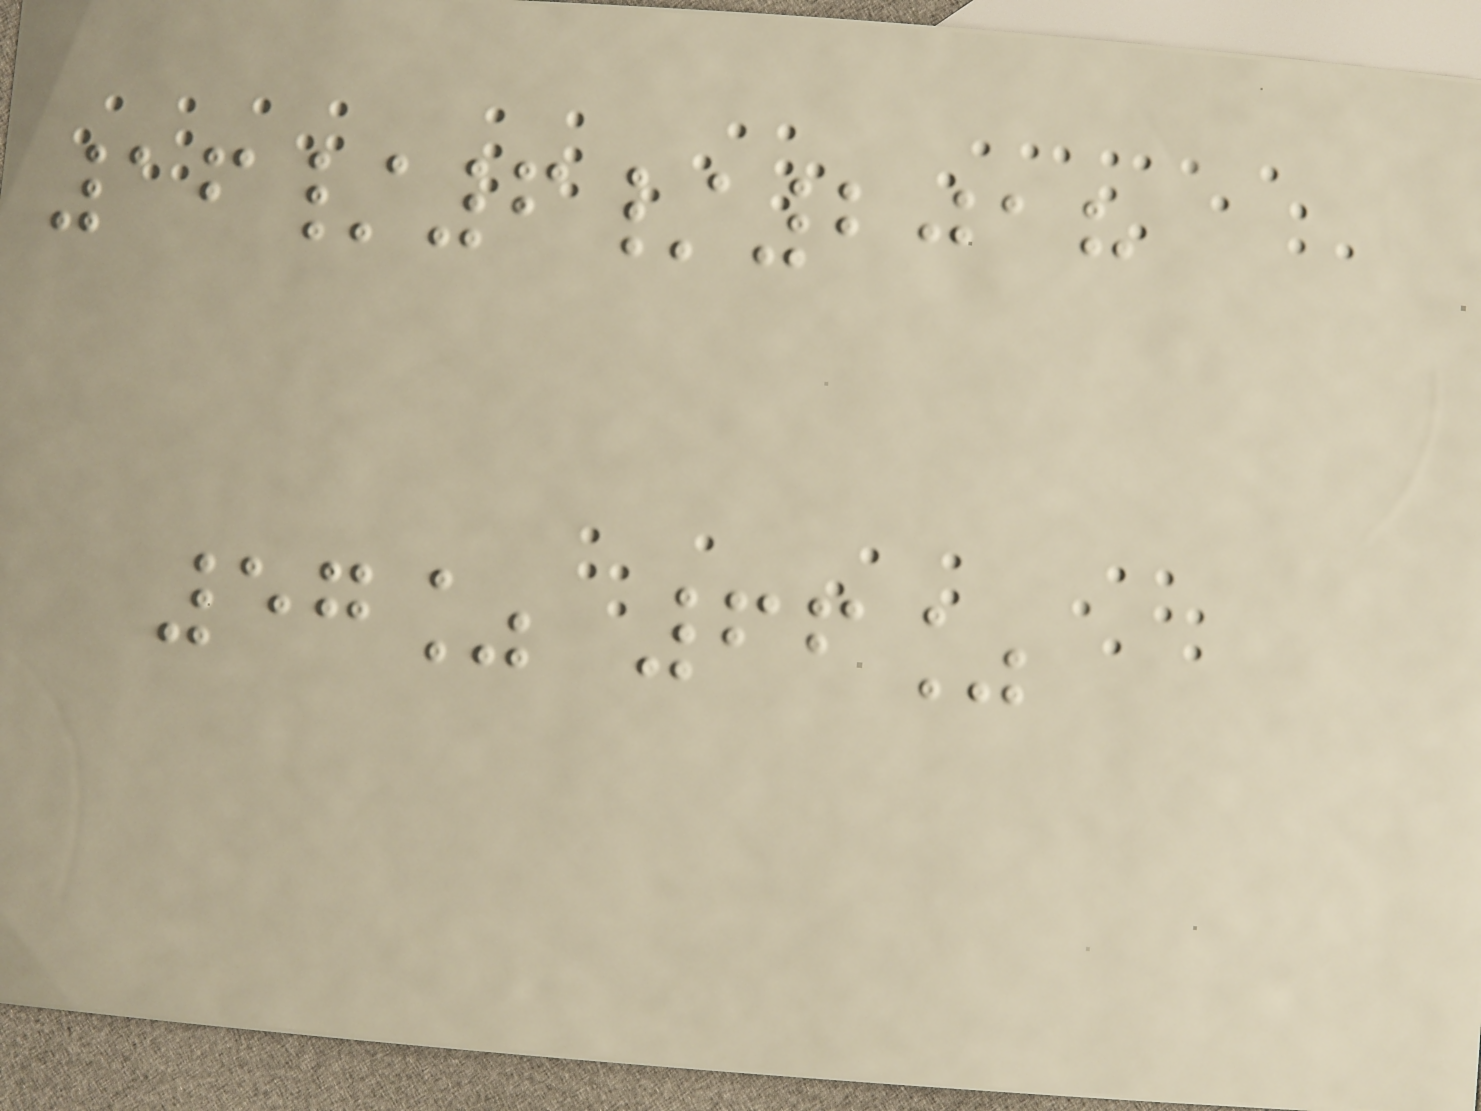16/6/2018
57% 66%
